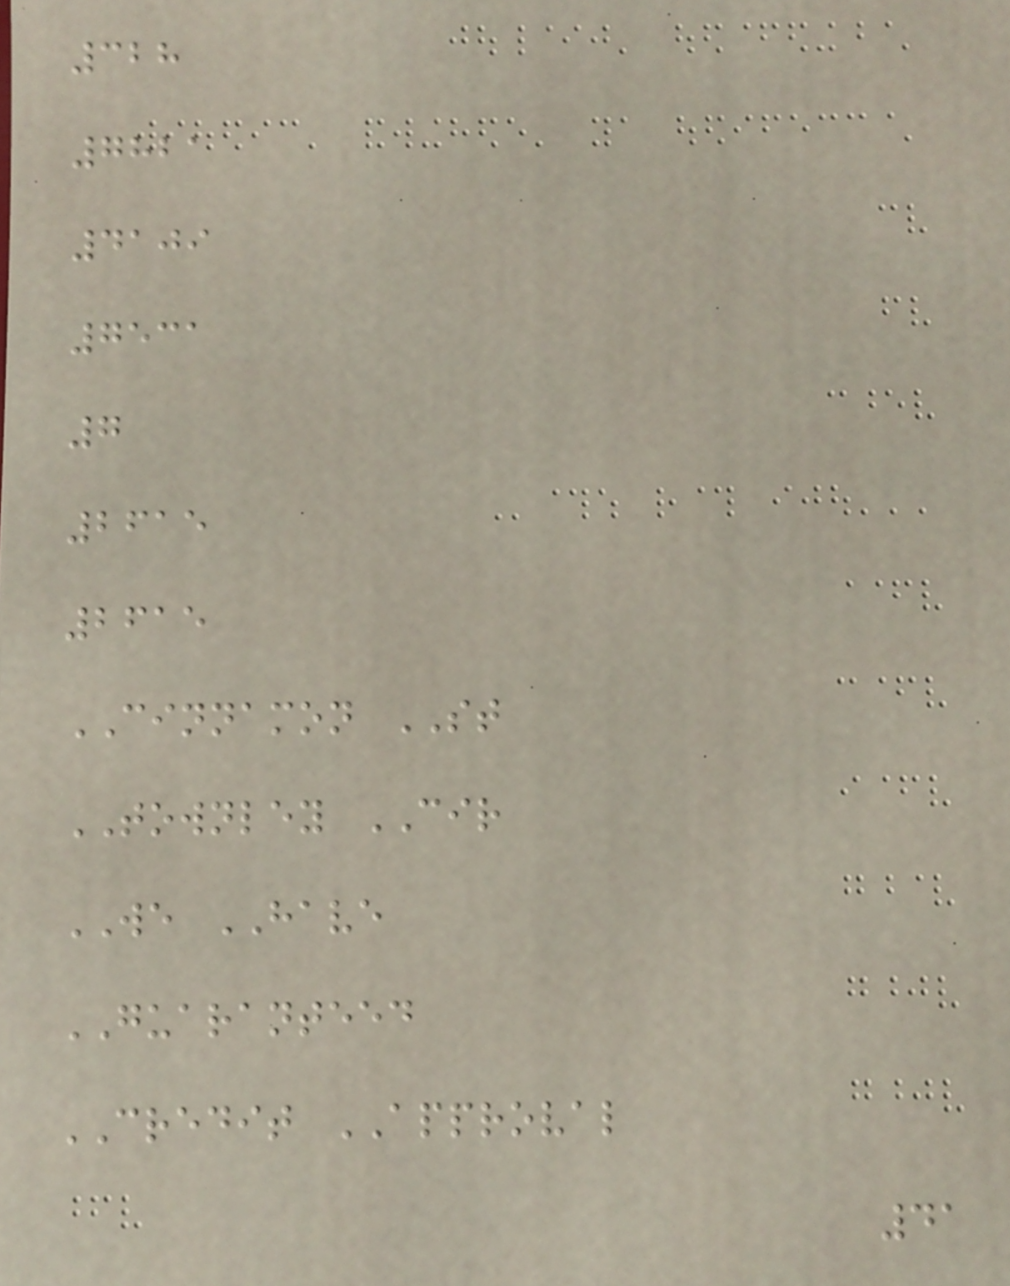328
7821
4109
7531
7
2615
2615
CINNAMON ST
TOWNLEY CIR
WE HAVE
GUARANTEED
CREDIT APPROVAL
41
